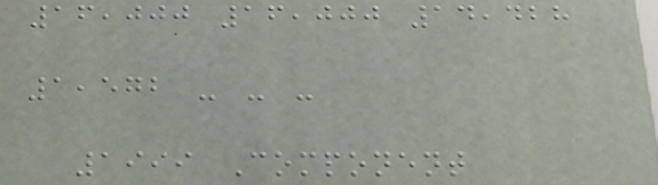16,000 16,000 14,428
1,572 - - -
1999 Component
